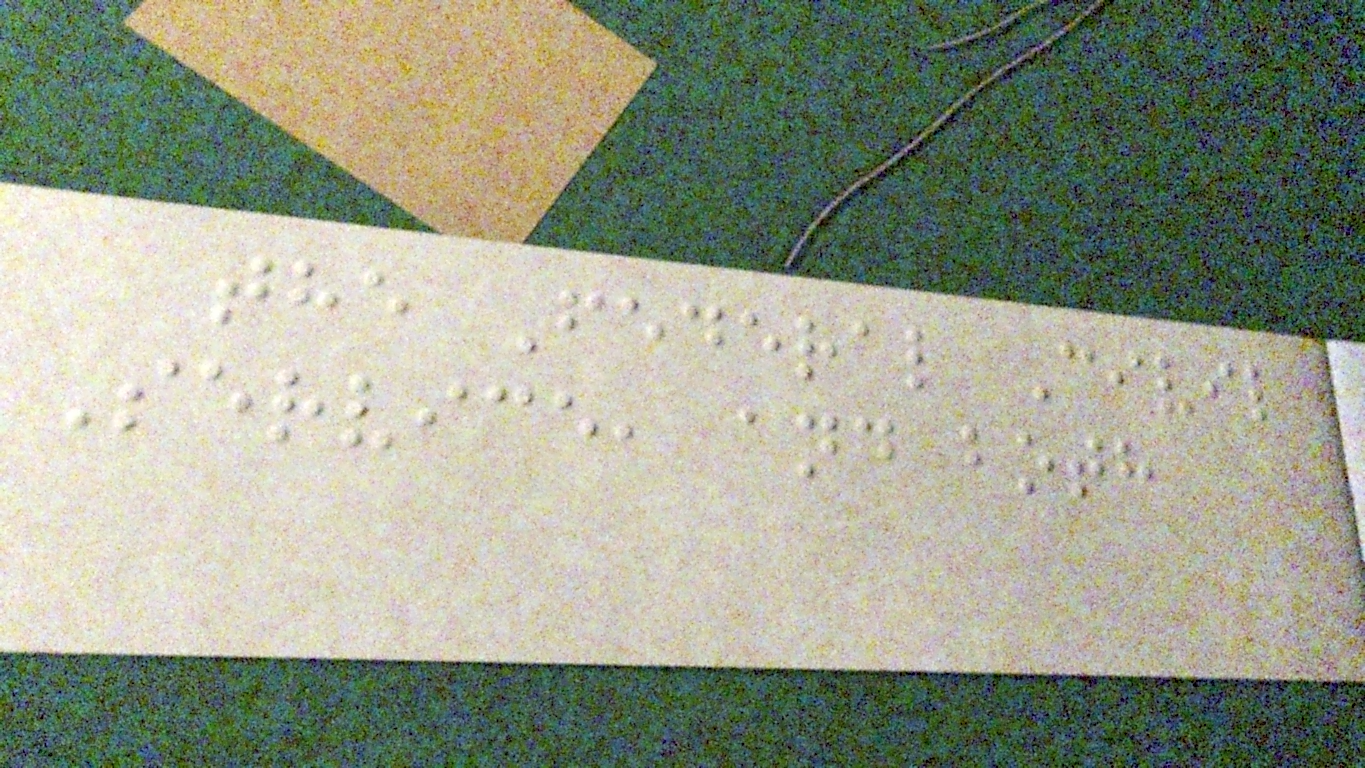the Federal Civil
Service, and both
